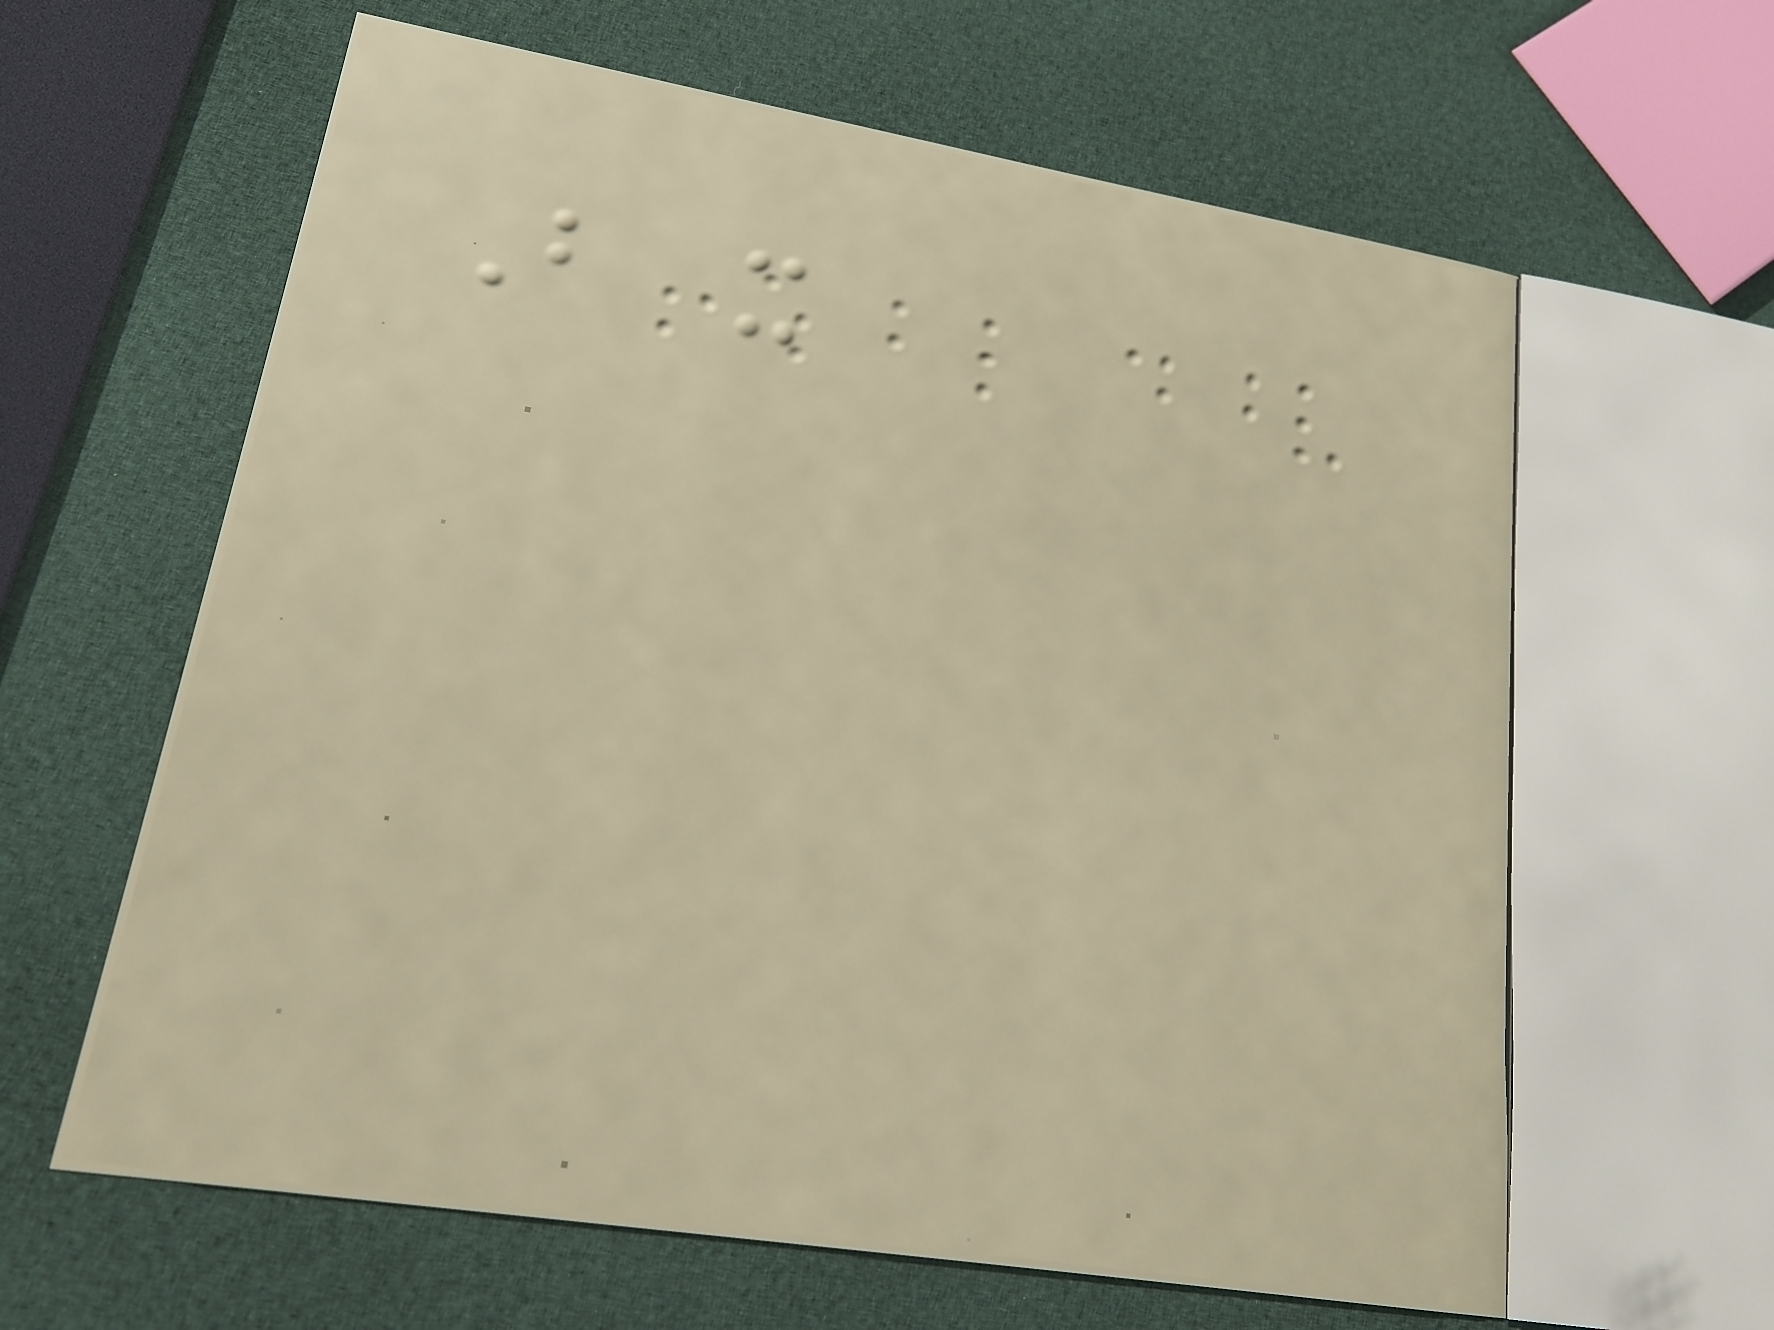But it
